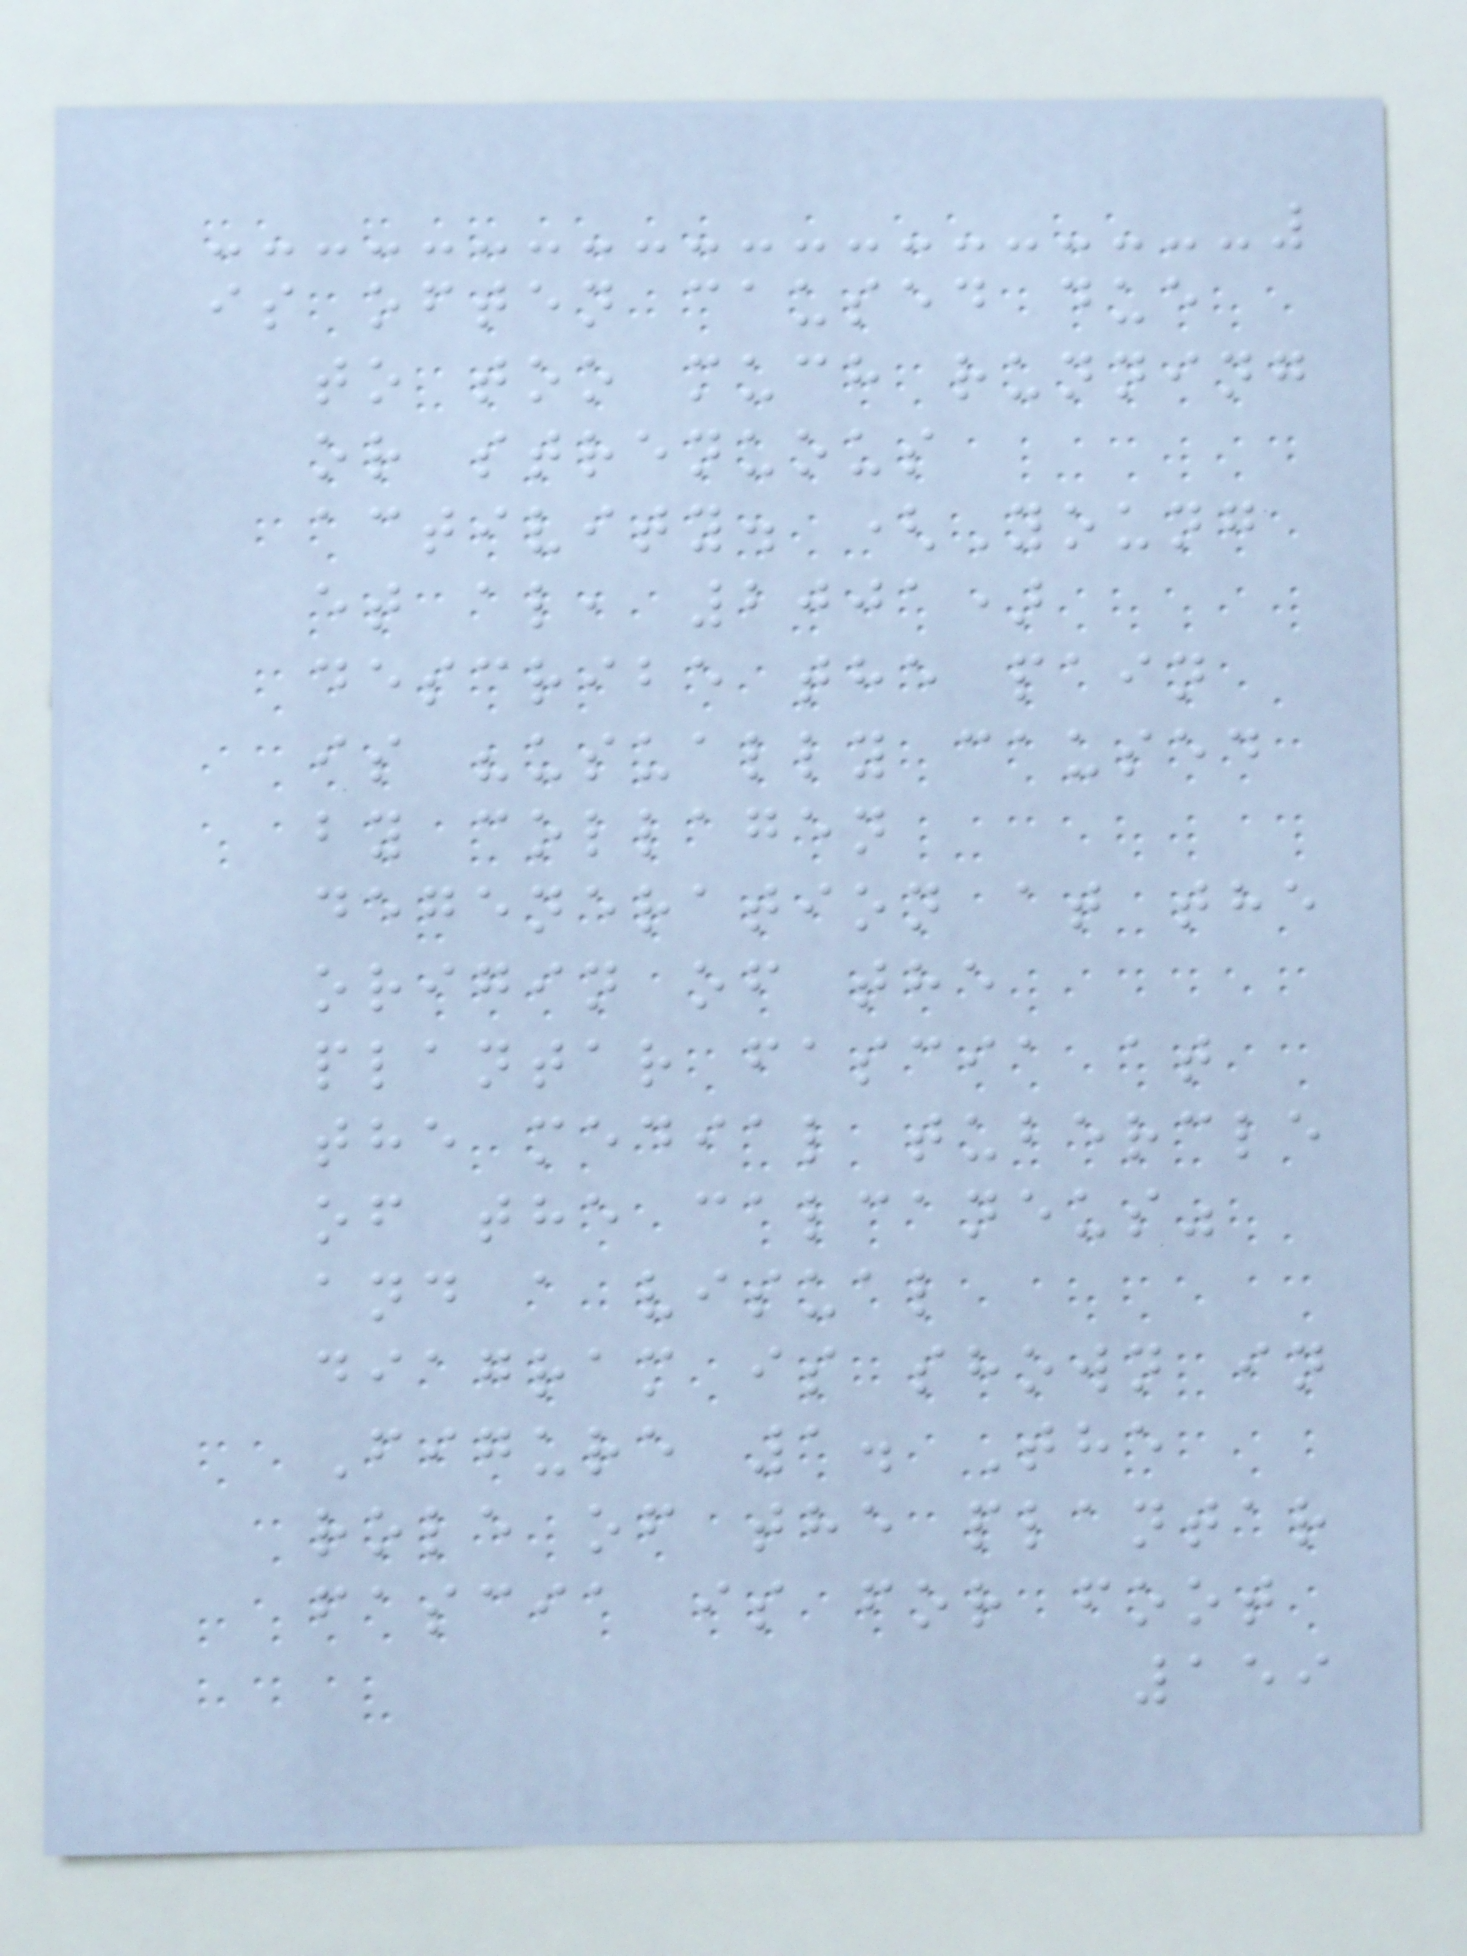is often caused due
to too much running
or strenuous
activity. (Young
et al, 2001)
describe the pain
is "usually caused
by collagen
degeneration at the
origin of the
plantar fascia at
the medial tubercle
of the calcaneus"
and a visual
diagram is shown in
Figure 1. The
role of the plantar
fascia is for foot
159
